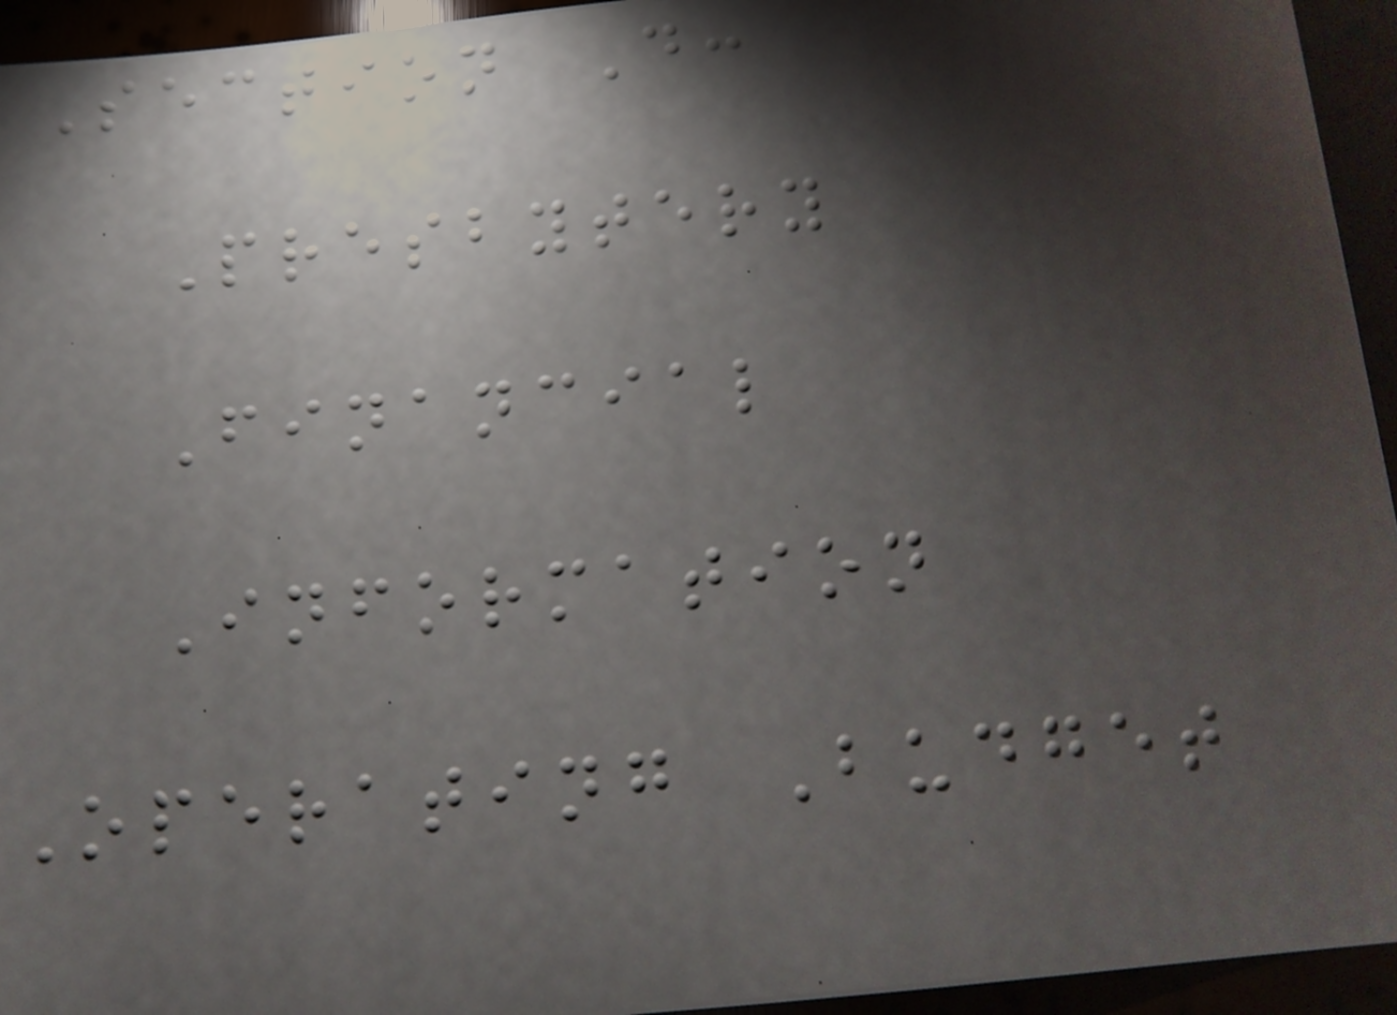Section D:
Presbytery
Financial
Information
Operating Budget
